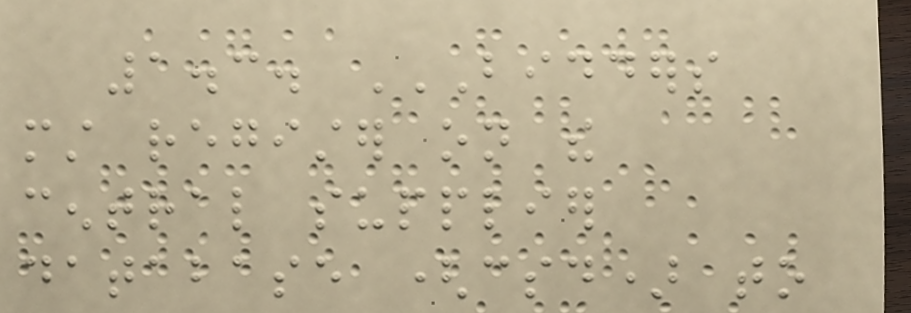1.3. BIDDERS
MUST REGISTER ON THE
CENTRAL SUPPLIER
DATABASE (CSD) TO
